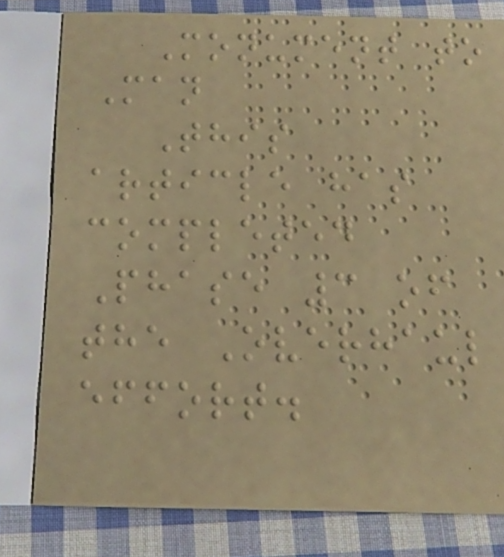Monument to
Man
This
article has
completed
Phase 3 of
the Overhaul
effort.
